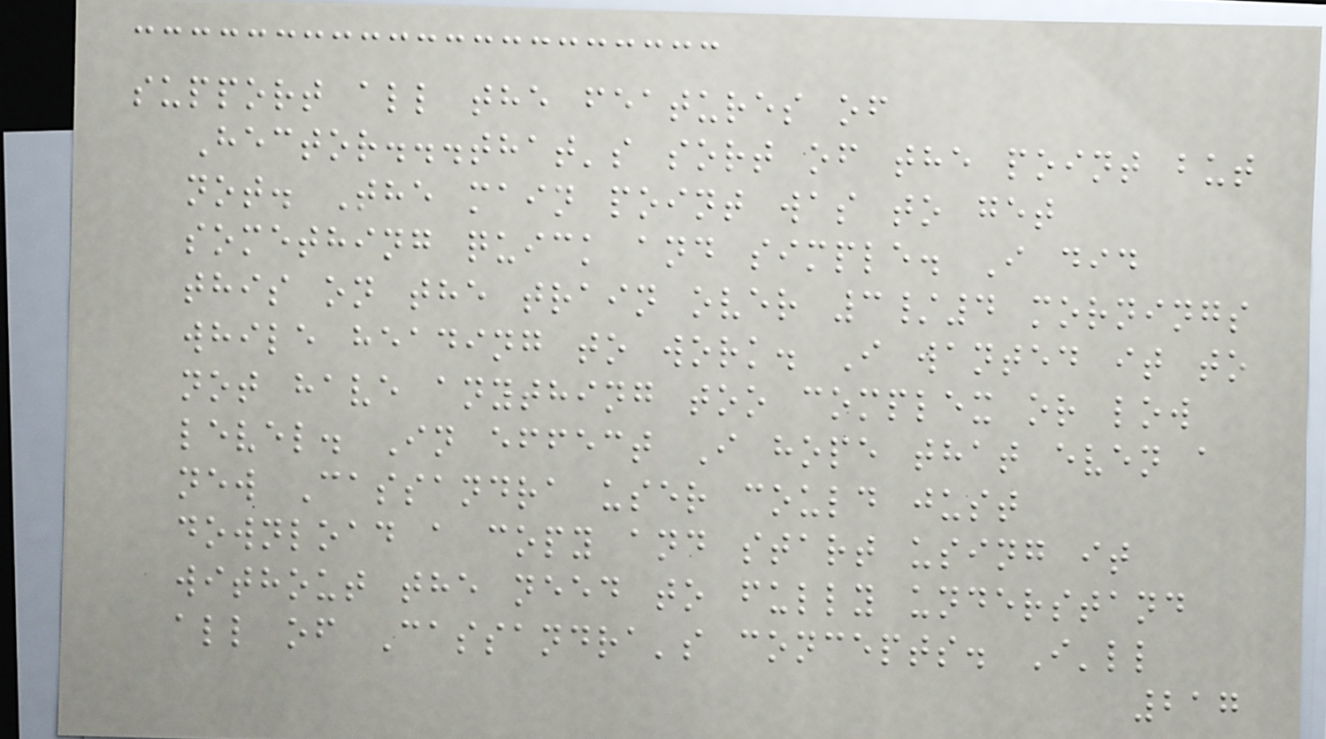support all the features of
Hector...that's sort of the point but
not. The main point was to get
something quick and simple. I did
this on the train over 3/4 mornings
while heading to work. I wanted it to
not have anything too complex or low
level. In effect I hope that even a
new Cassandra user could just
download a copy and start using it
without the need to fully understand
all of Cassandra's concepts. I'll
217
